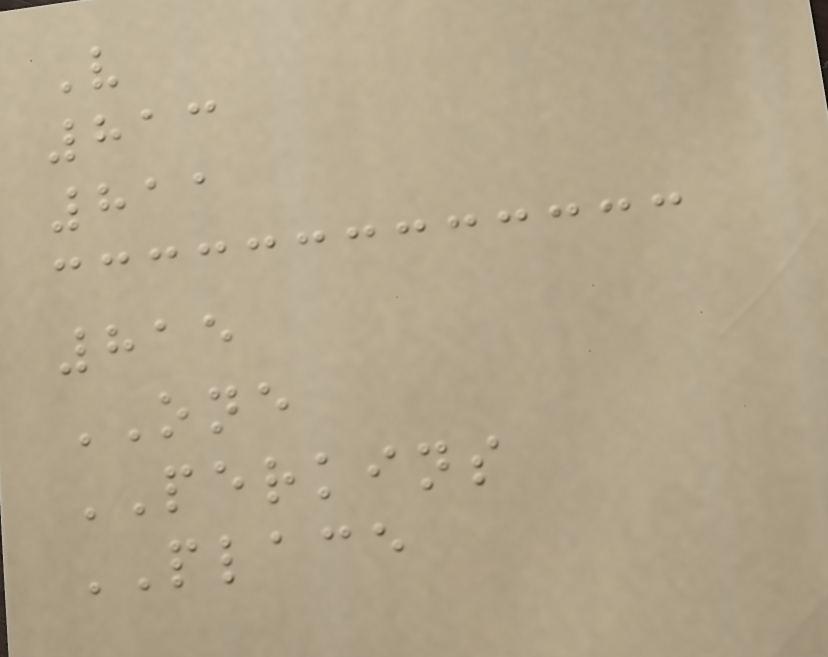V
813
811
815
ONE
PERKINS
PLACE
